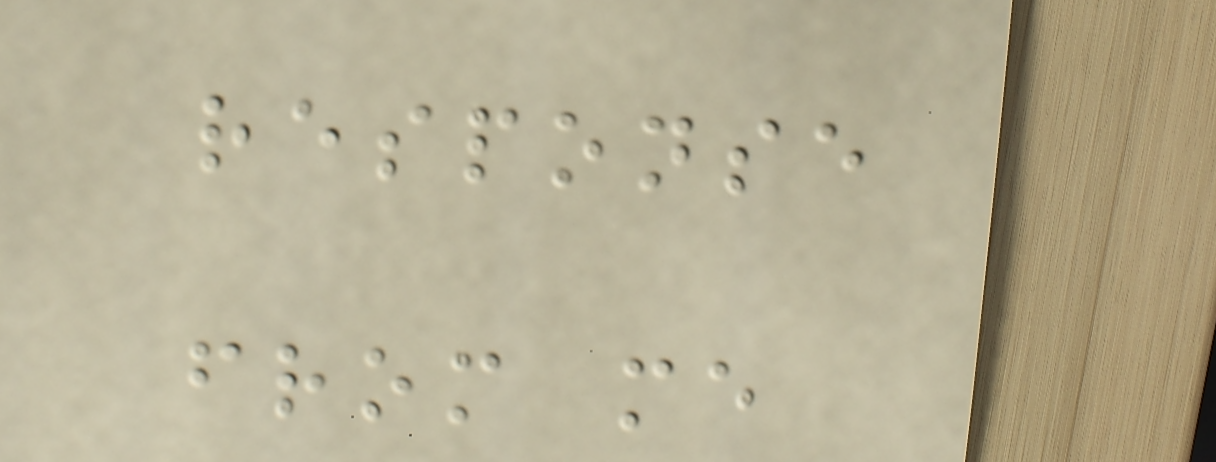response
from me
